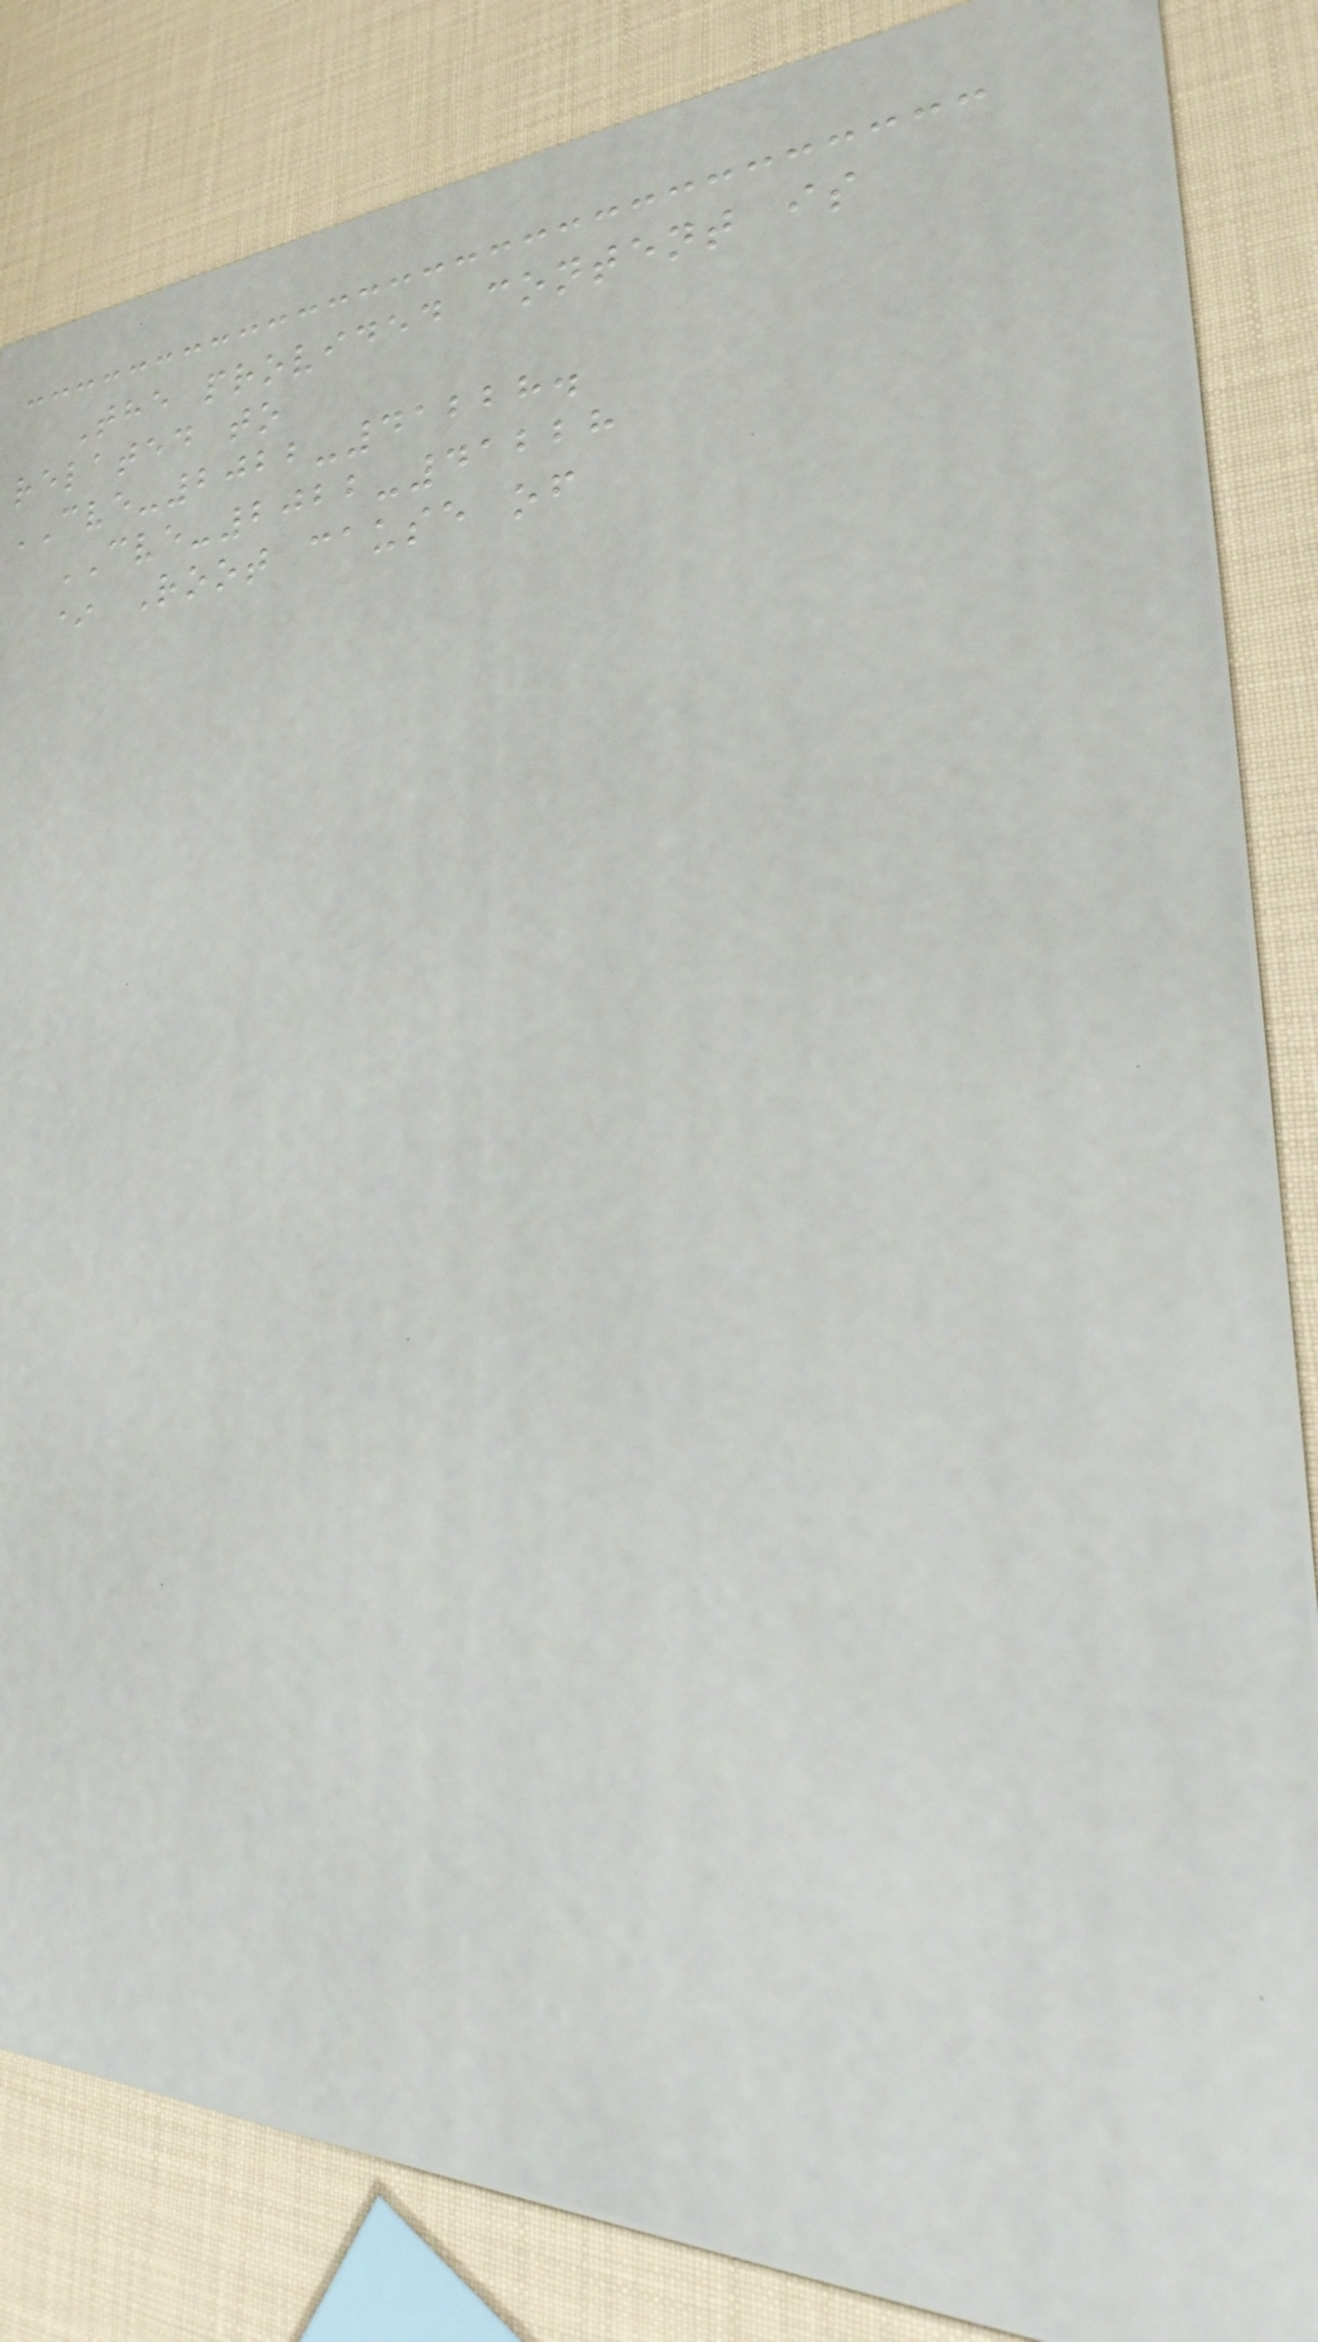The provided content is
related to
CVE-2022-41228.
CVE-2022-41228
* Root cause of
